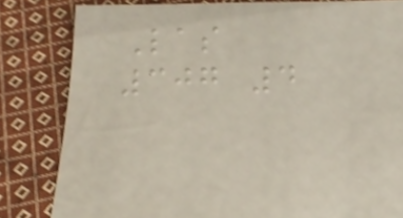Las
307 4
